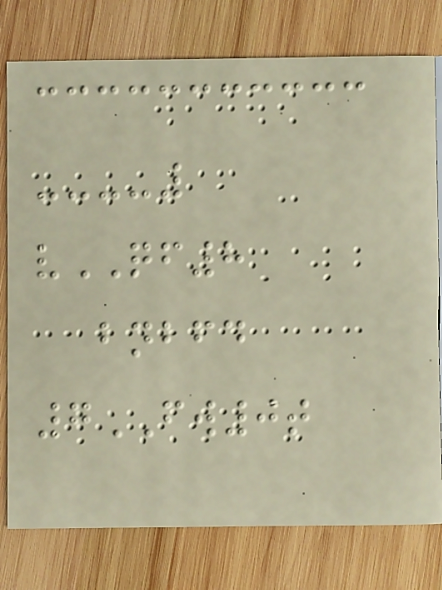vQF8
bnbfd
7FW0t
